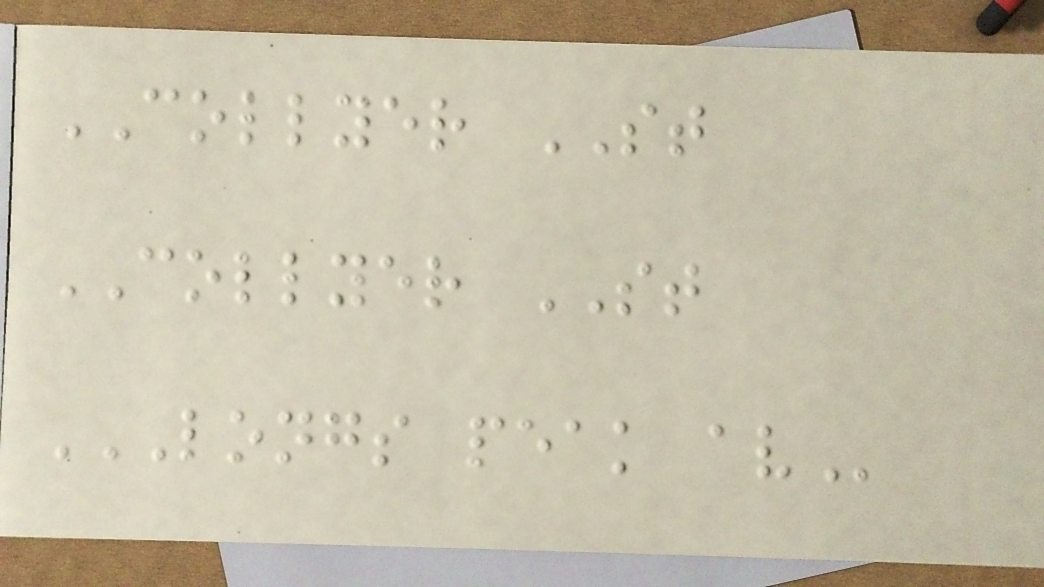COLLYER ST
COLLYER ST
LONGS PEAK AV
